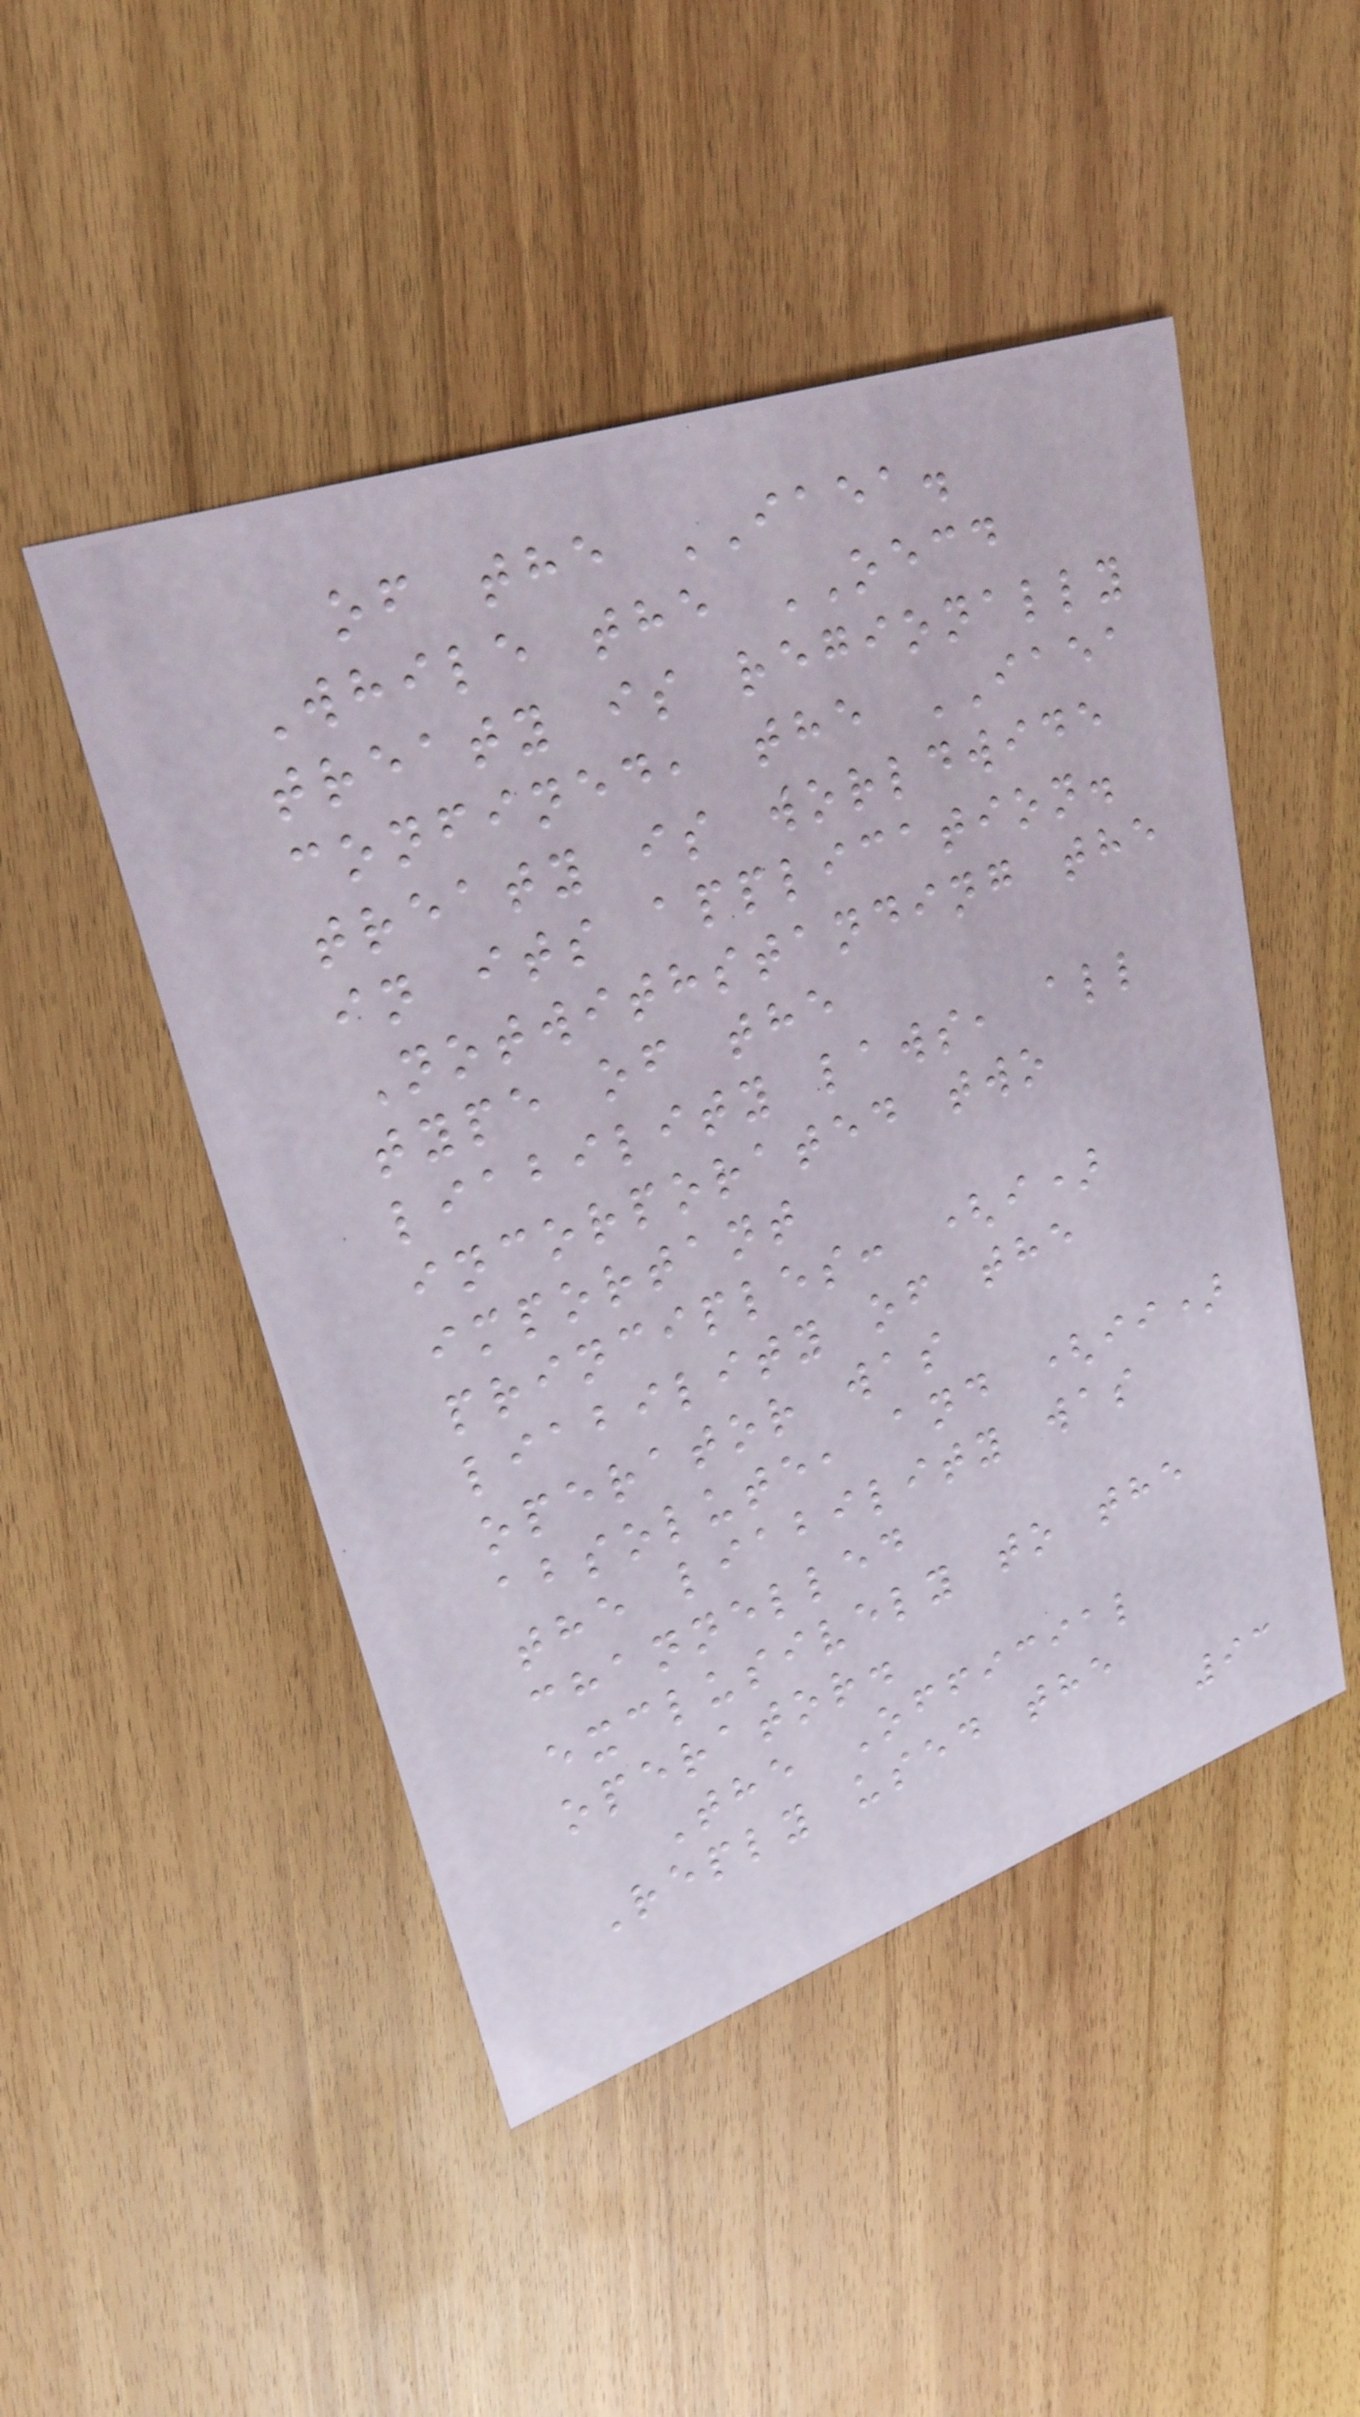of the IAEA.
While the OECD
treaty is regionally
confined, the IAEA
treaty is worldwide
in its application.
Notwithstanding the
type of the
liability laws, all
incorporated two
important
principles: (i)
liability of the
operator was
absolute, and (ii)
the liability was
channelled
exclusively to the
operator.
The Official
Reply used the
93
